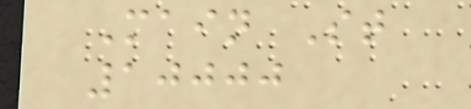Main St
10000
